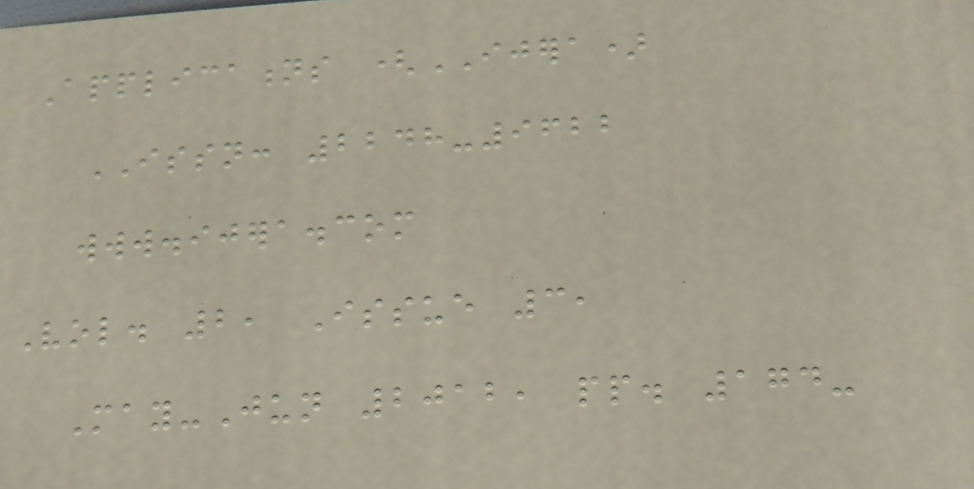Applications (IJERA)
ISSN: 2248-9622
www.ijera.com
Vol. 2, Issue 3,
May-Jun 2012, pp. 174-
